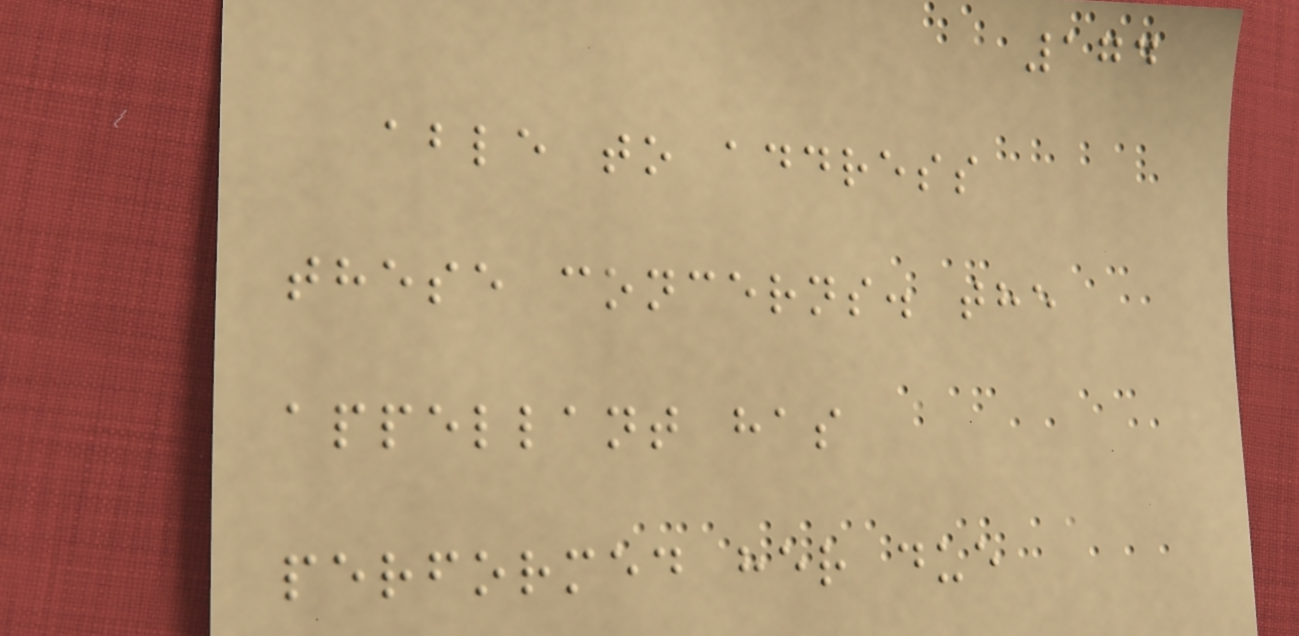174
able to address
these concerns. the
appellant has
performed her due
